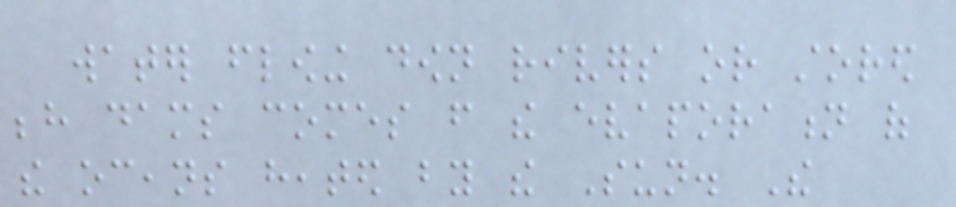water flowing down rivers or stored
behind dams comes from the evaporation of
the oceans heated by the Sun. The
